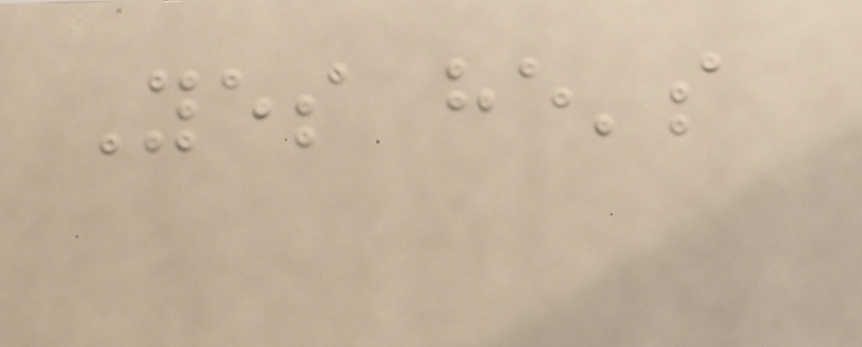Yes he's
